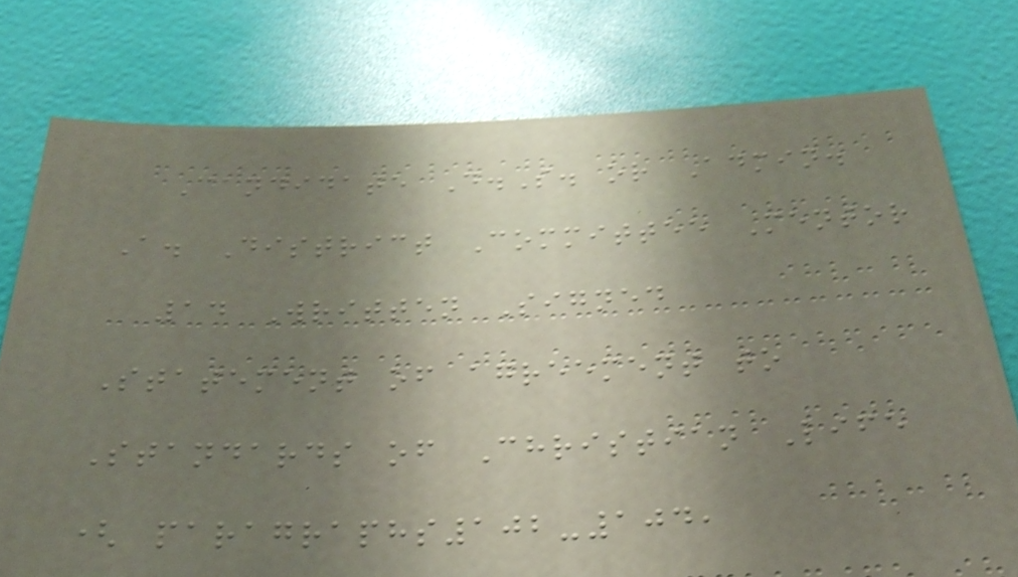Candidate D.S. or Admin.
A. District Committee Mentor
14 Written Signed
Statement of agreement to
Standards of Christian Life
( paragraphs102-104,
